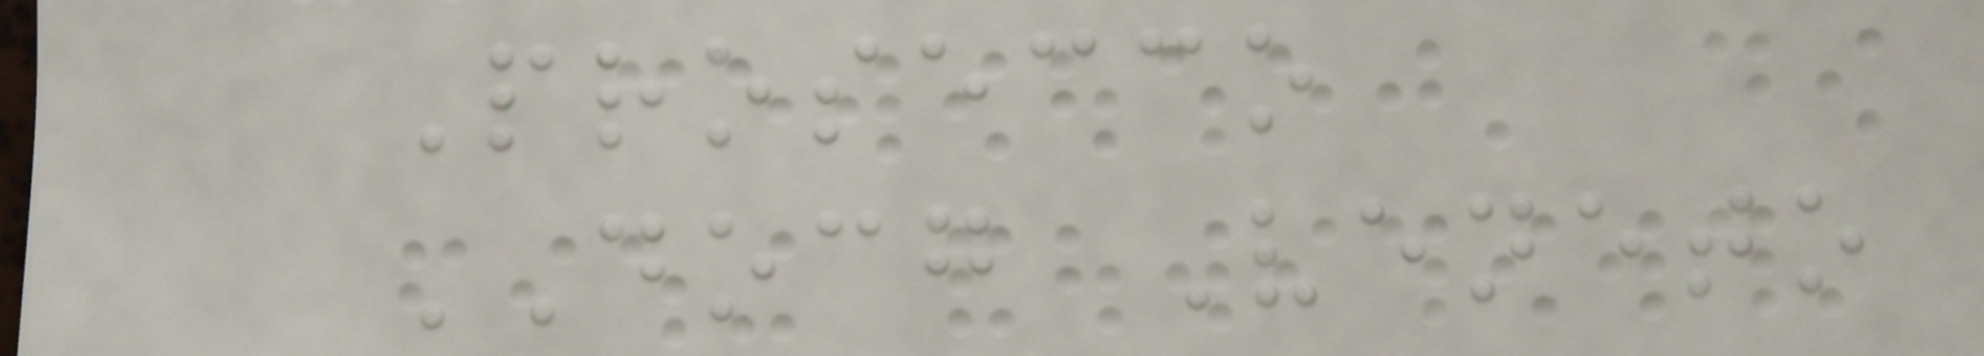Prosecco
DOCG Veneto
